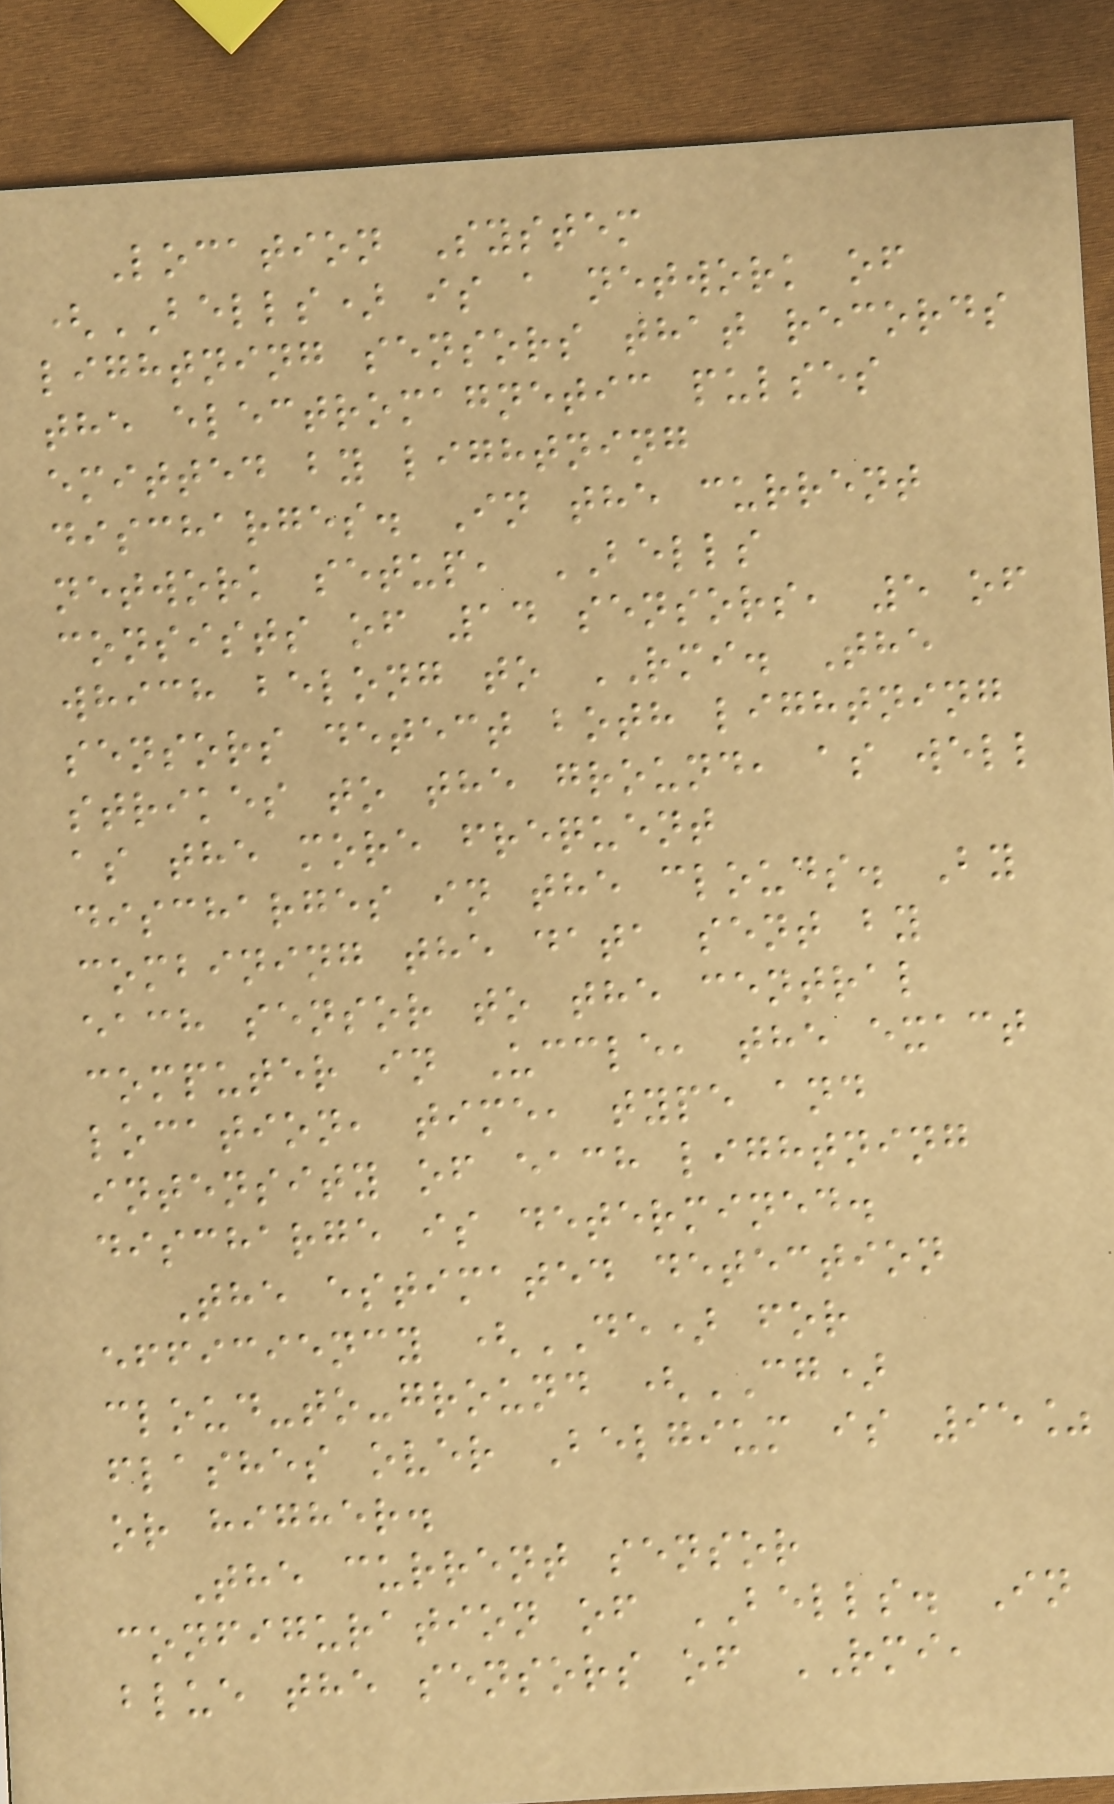Location System
(BELLS) is a network of
lightning sensors that records
the electromagnetic pulses
emitted by lightning
discharges. In the current
network setup, BELLS
consists of 14 sensors, 5 of
which belong to RMI. The
sensors detect both lightning
strikes to the ground, as well
as the more frequent
discharges in the clouds. By
combining the data sent by
each sensor to the central
computer in Uccle, the exact
location, time, type and
intensity of each lightning
discharge is determined.
The estimated detection
efficiency (DE) for
cloud-to-ground (CG)
flashes over Belgium is 95%
or higher.
The current sensor
configuration of BELLS. In
blue the sensors of RMI,
